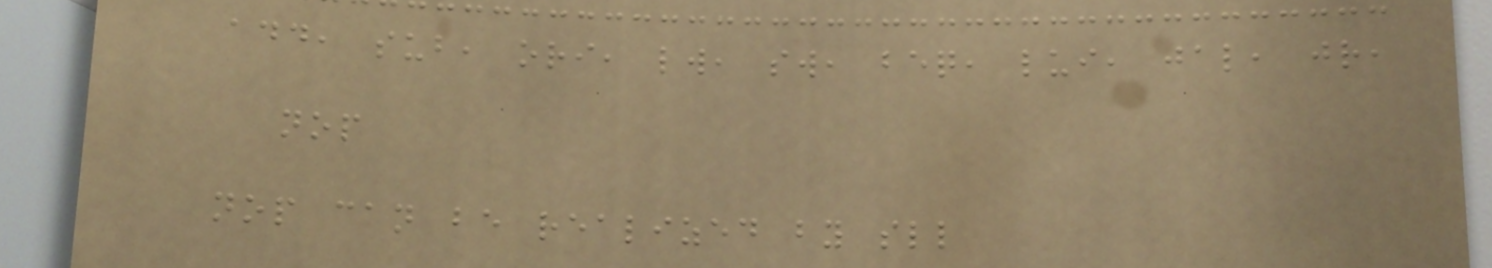add, sub, ori, lw, sw, beq, lui, jal, jr,
nop
nop can be realized by sll
